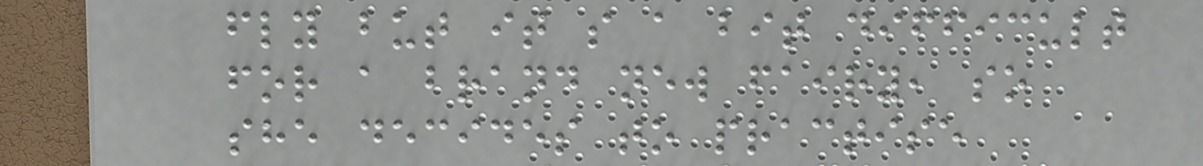fly but it s a bit difficult
for a brand new fairy, so
she decides to practise
